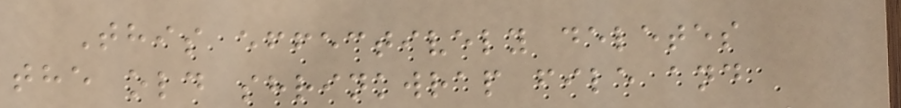This effectively deletes
the old shrinkwrap file and
